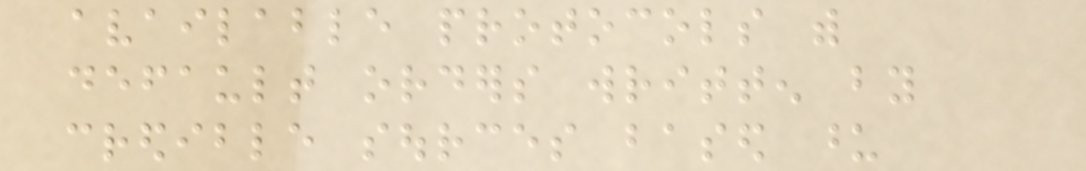available protocols with
default orders written by
credible sources based upon
